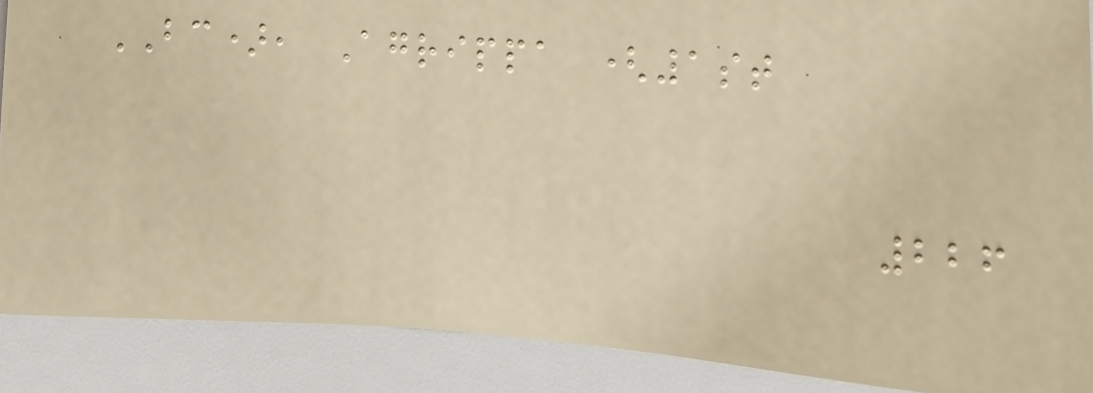BC), Agrippa (1st
226
